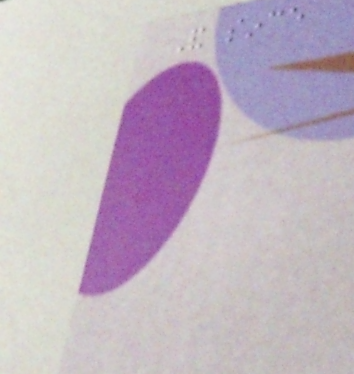And since
